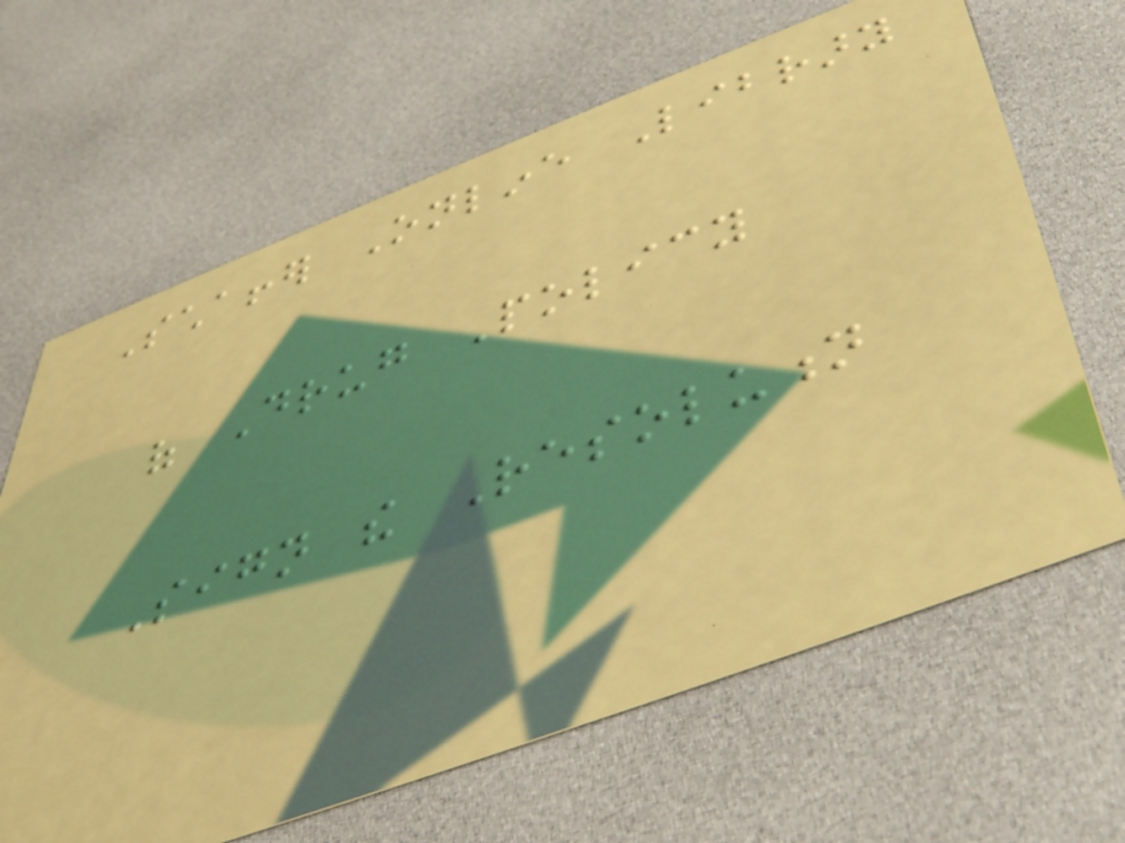Schaffer Online Library
of Drug Policy
Sign the Resolution
